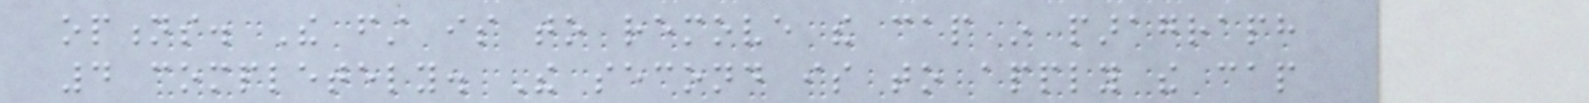options. The first is to remove the cap in paragraph
4 completely. The second is to apply the cap
